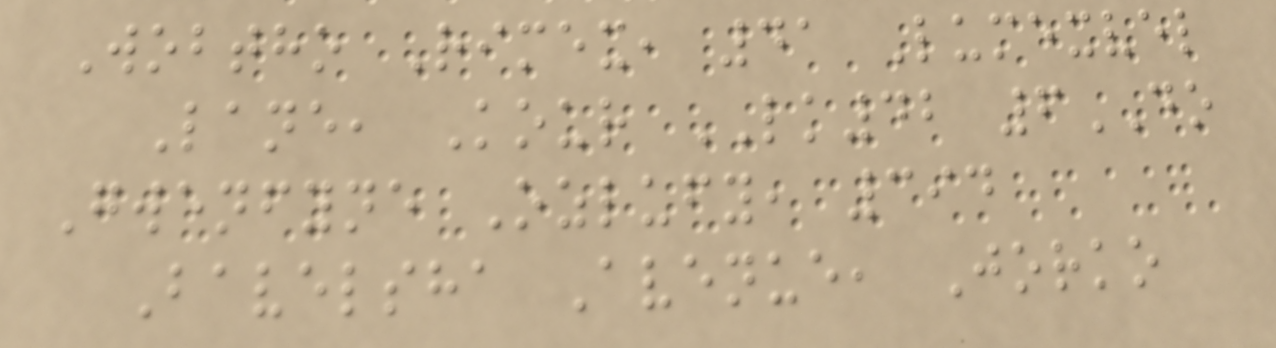Wobtho Rimex, 41 Lumexvel
Lane, Kour LK42 6DO
Gwenfyne Ozlufy, 394
Bavelsha Avenue, Jorko
